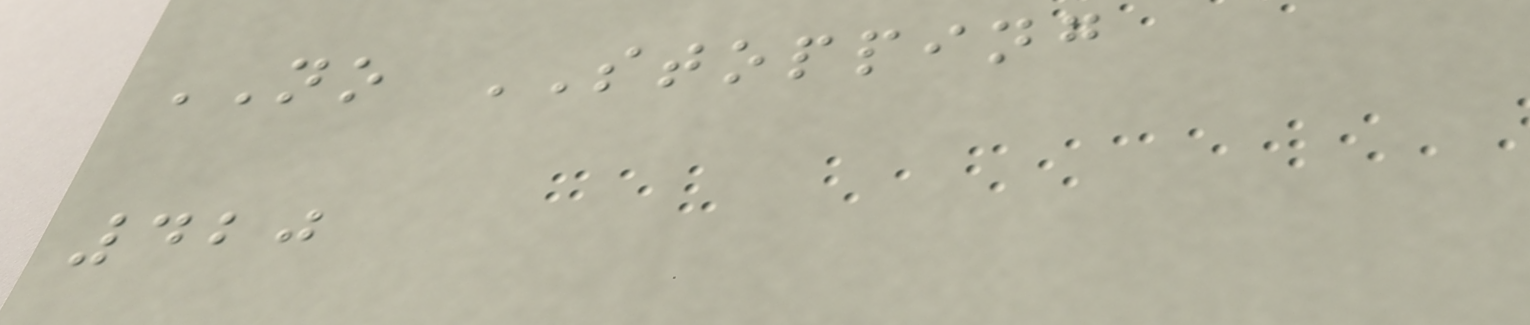NO STOPPING
420
